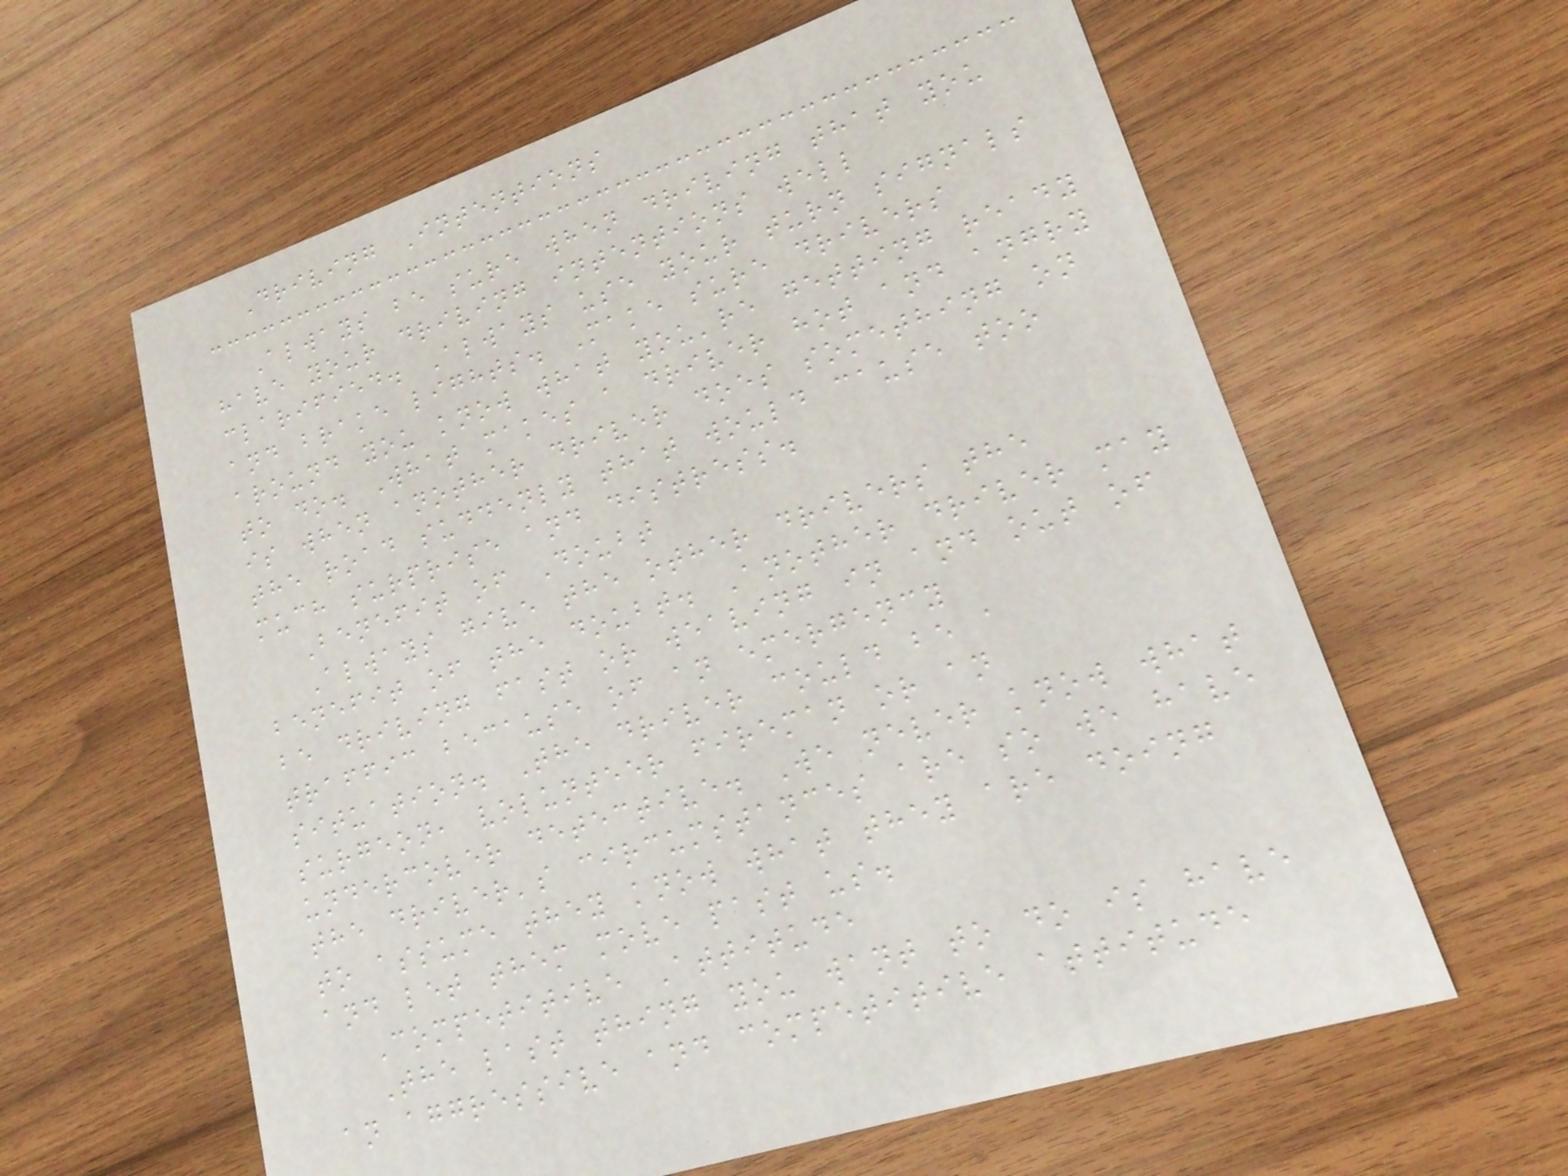Driving Intentions
Always be sure when driving that you
have your driving intentions well
clarified. Always use your turn signals
and brake lights. Make sure drivers
around you know what you're getting ready
to do. What makes a driver hot and angry
is when another driver does something on
the road suddenly that would cause too
much surprise and distress.
Benefit of Doubt
Always give the other drivers the
benefit of the doubt. Another driver may
be driving fast or weaving in and out of
traffic because of an emergency
situation. The driver could be a
surgeon, volunteer fireman or an
undercover detective. We never know what
the driver's circumstances are so we have
to assume they know what they are doing
and let them move past us.
Competitive Attitude
The last thing you want to do is have
an aggressive and competitive attitude
